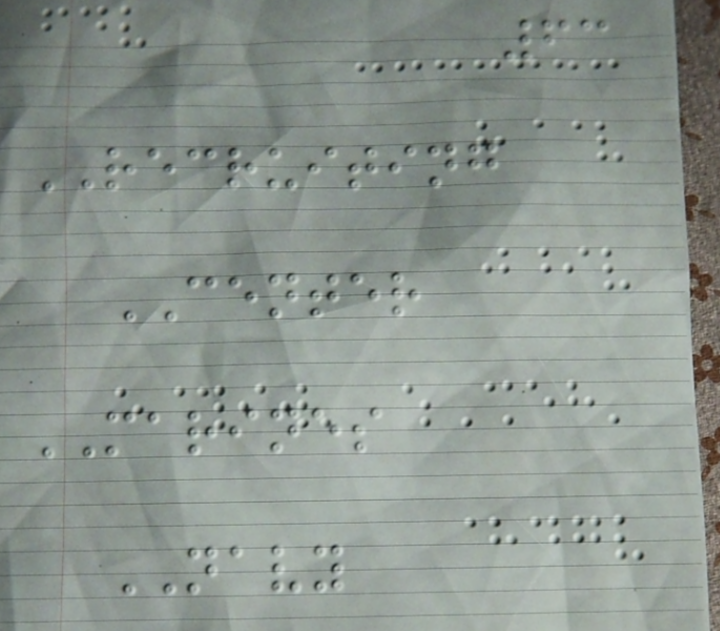63
RECRUITING
CENTER
MARINES
NAVY
